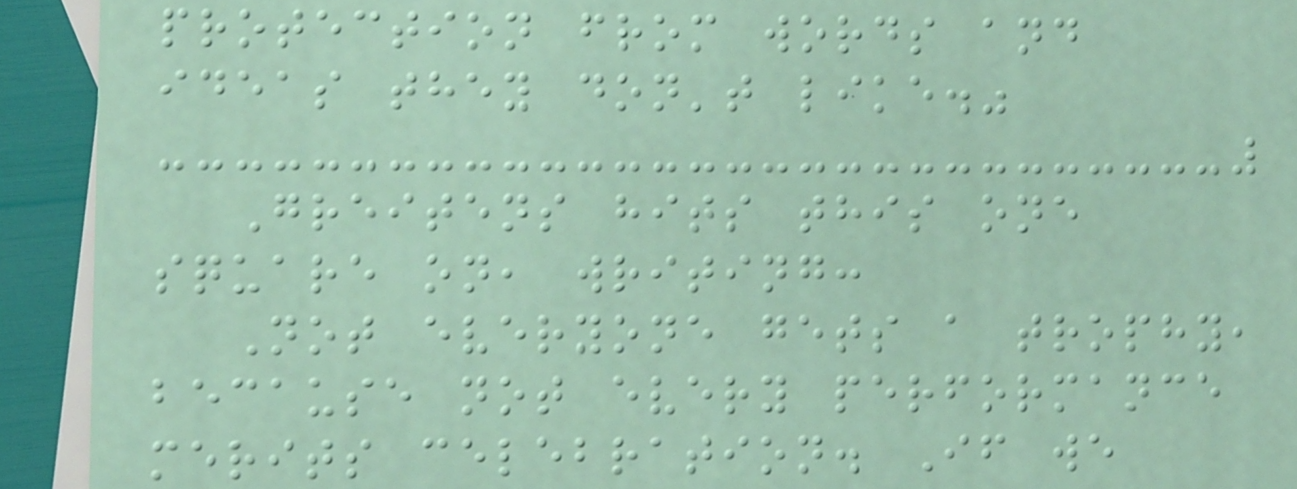protection from words and
ideas they don't like."
Greitens hits this one
square on, writing:
Not everyone gets a trophy,
because not every performance
merits celebration. If we
